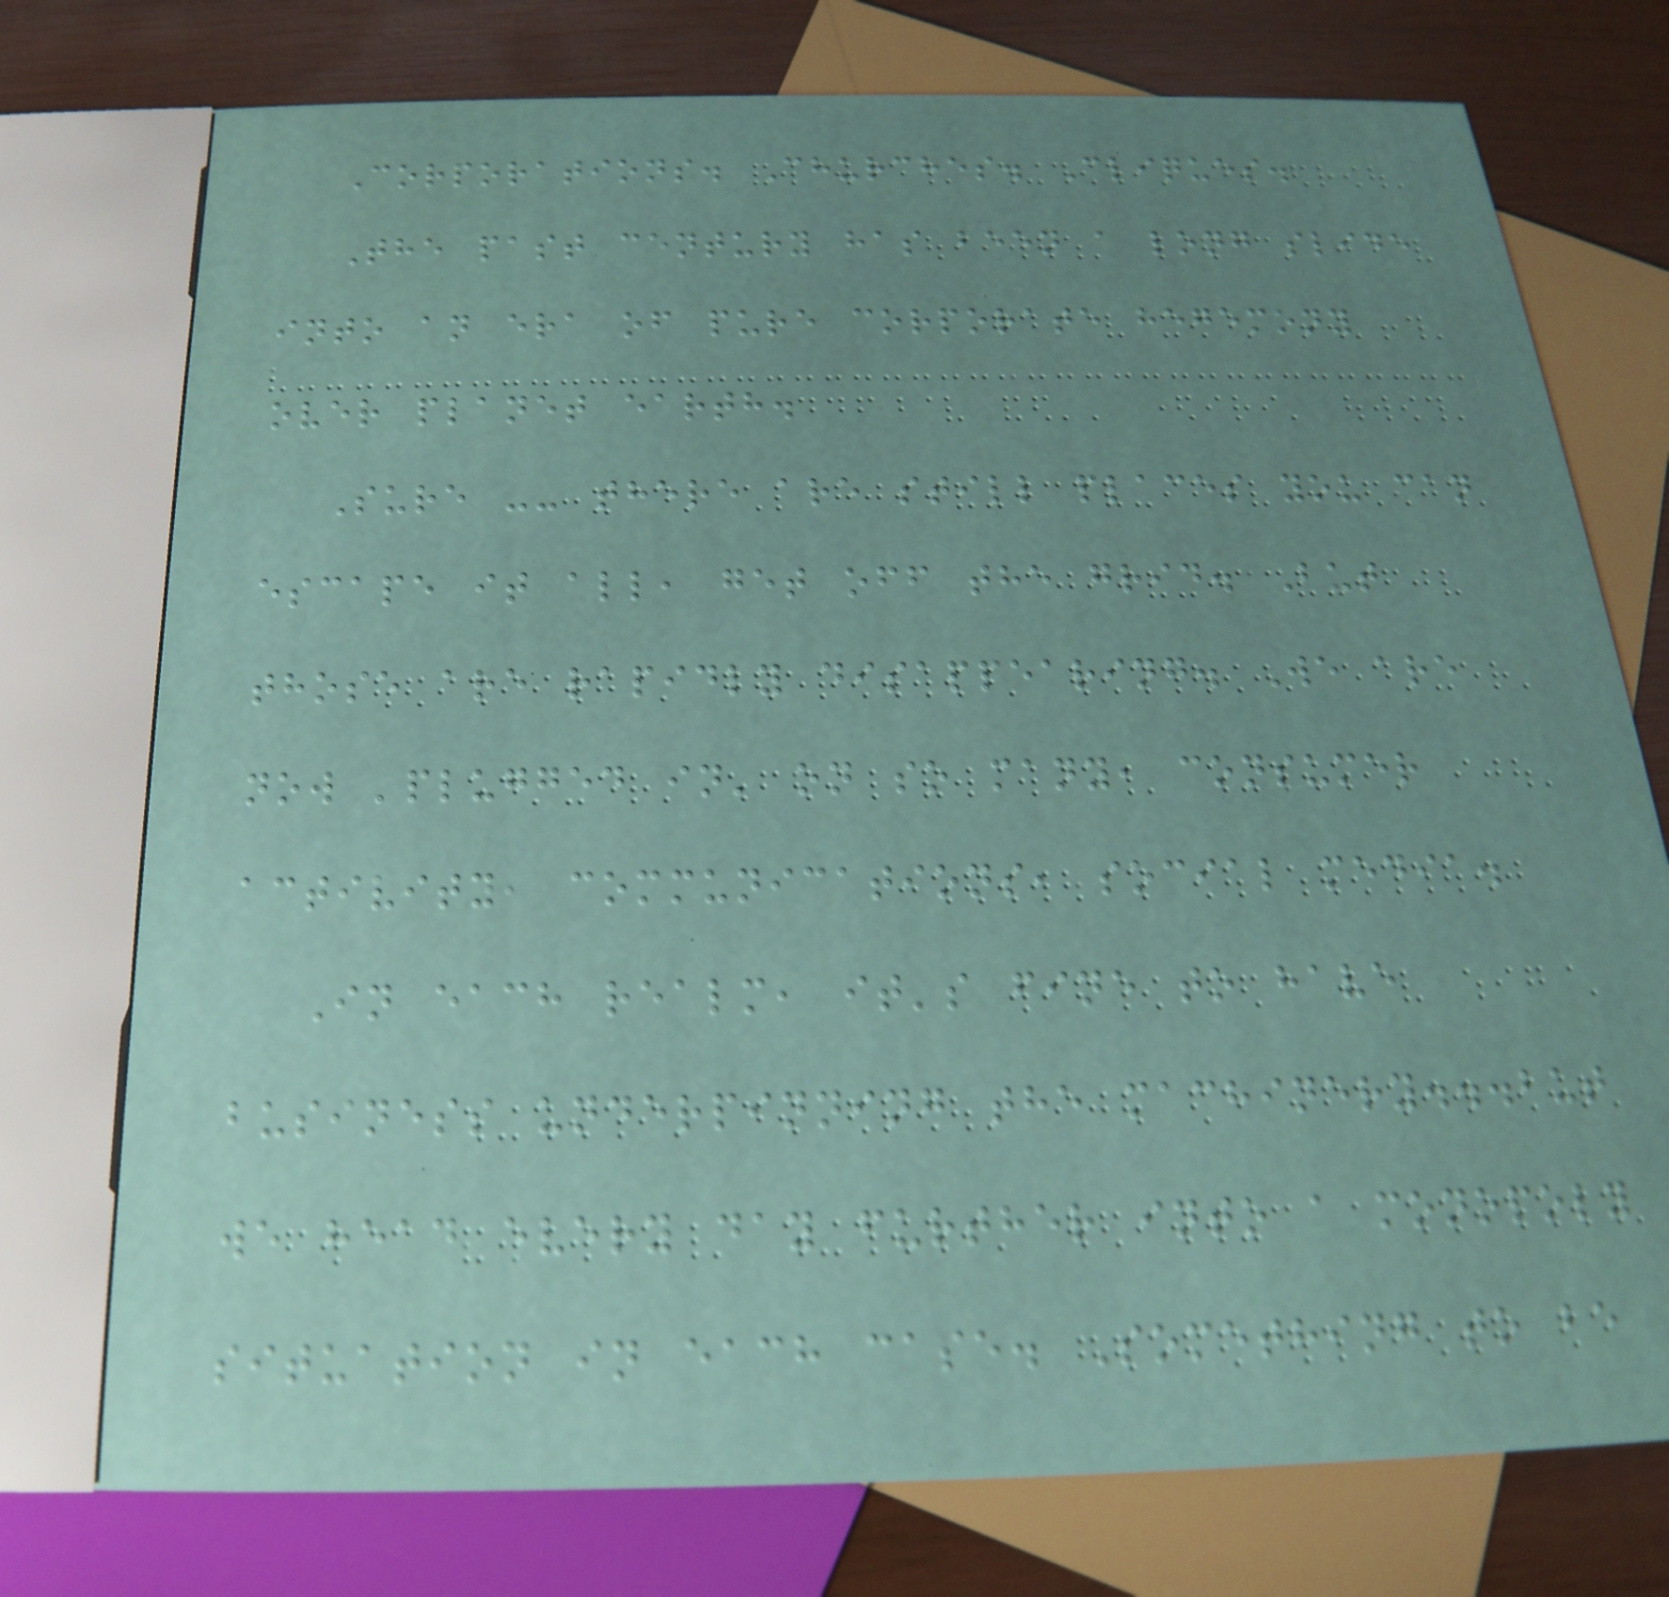Corporations. Churches. Cliques.
The past century has been a long slide
into an era of pure corporate hegemony
over planet earth.
Sure -- there are still places you can
escape it all, get off the grid. But
those are rapidly disappearing. We are
now 'plugged in' on so many, consumer
activity, communications, social media.
In each realm, it's fine to have
business underpinning the machinery...but
we head every day further into a monopoly
situation in each case. Something to be
